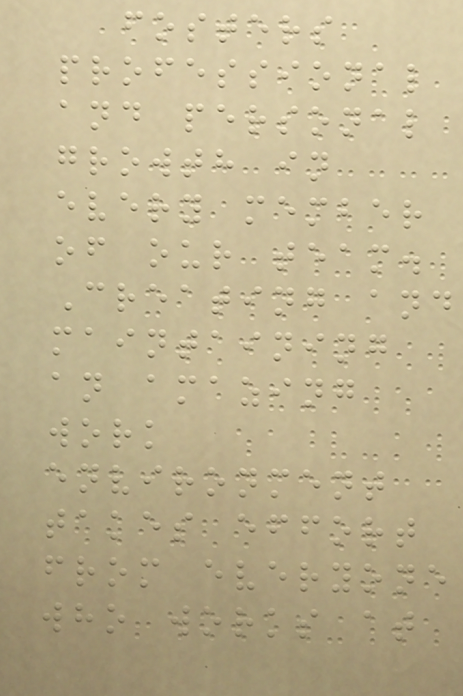fosters
professional
and personal
growth in
every member
of our team.
Creating and
maintaining
an amazing
work
environment
takes effort
from everyone
who works at
